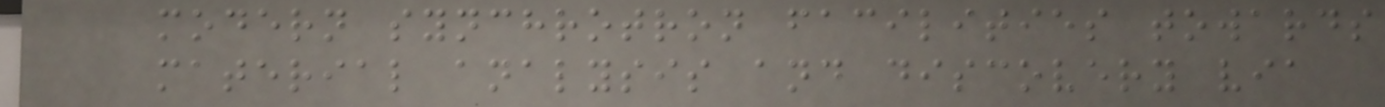modern synchrotron facilities towards
material analysis and discovery via
